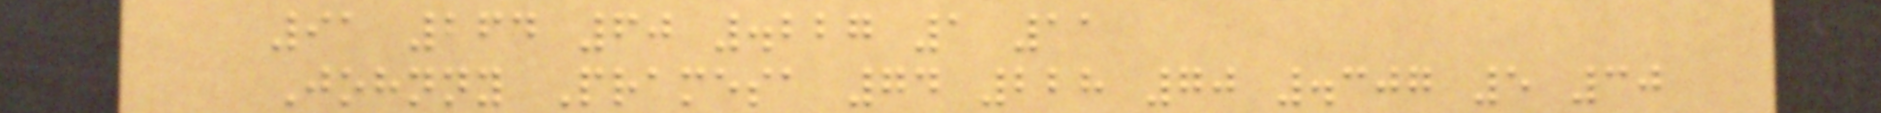91 264 60 .227 1 11
Johnny Pramesa 74 228 70 .307 5 30
